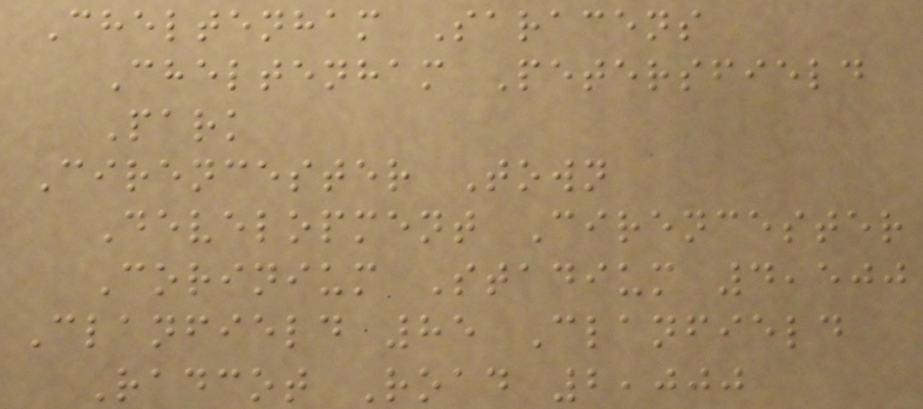Cheltenham Saracens
Cheltenham Petersfield
Park
Cirencester Town
Development Cirencester
Corinium Stadium 4,500
Clanfield 85 Clanfield
Radcot Road 2,000
